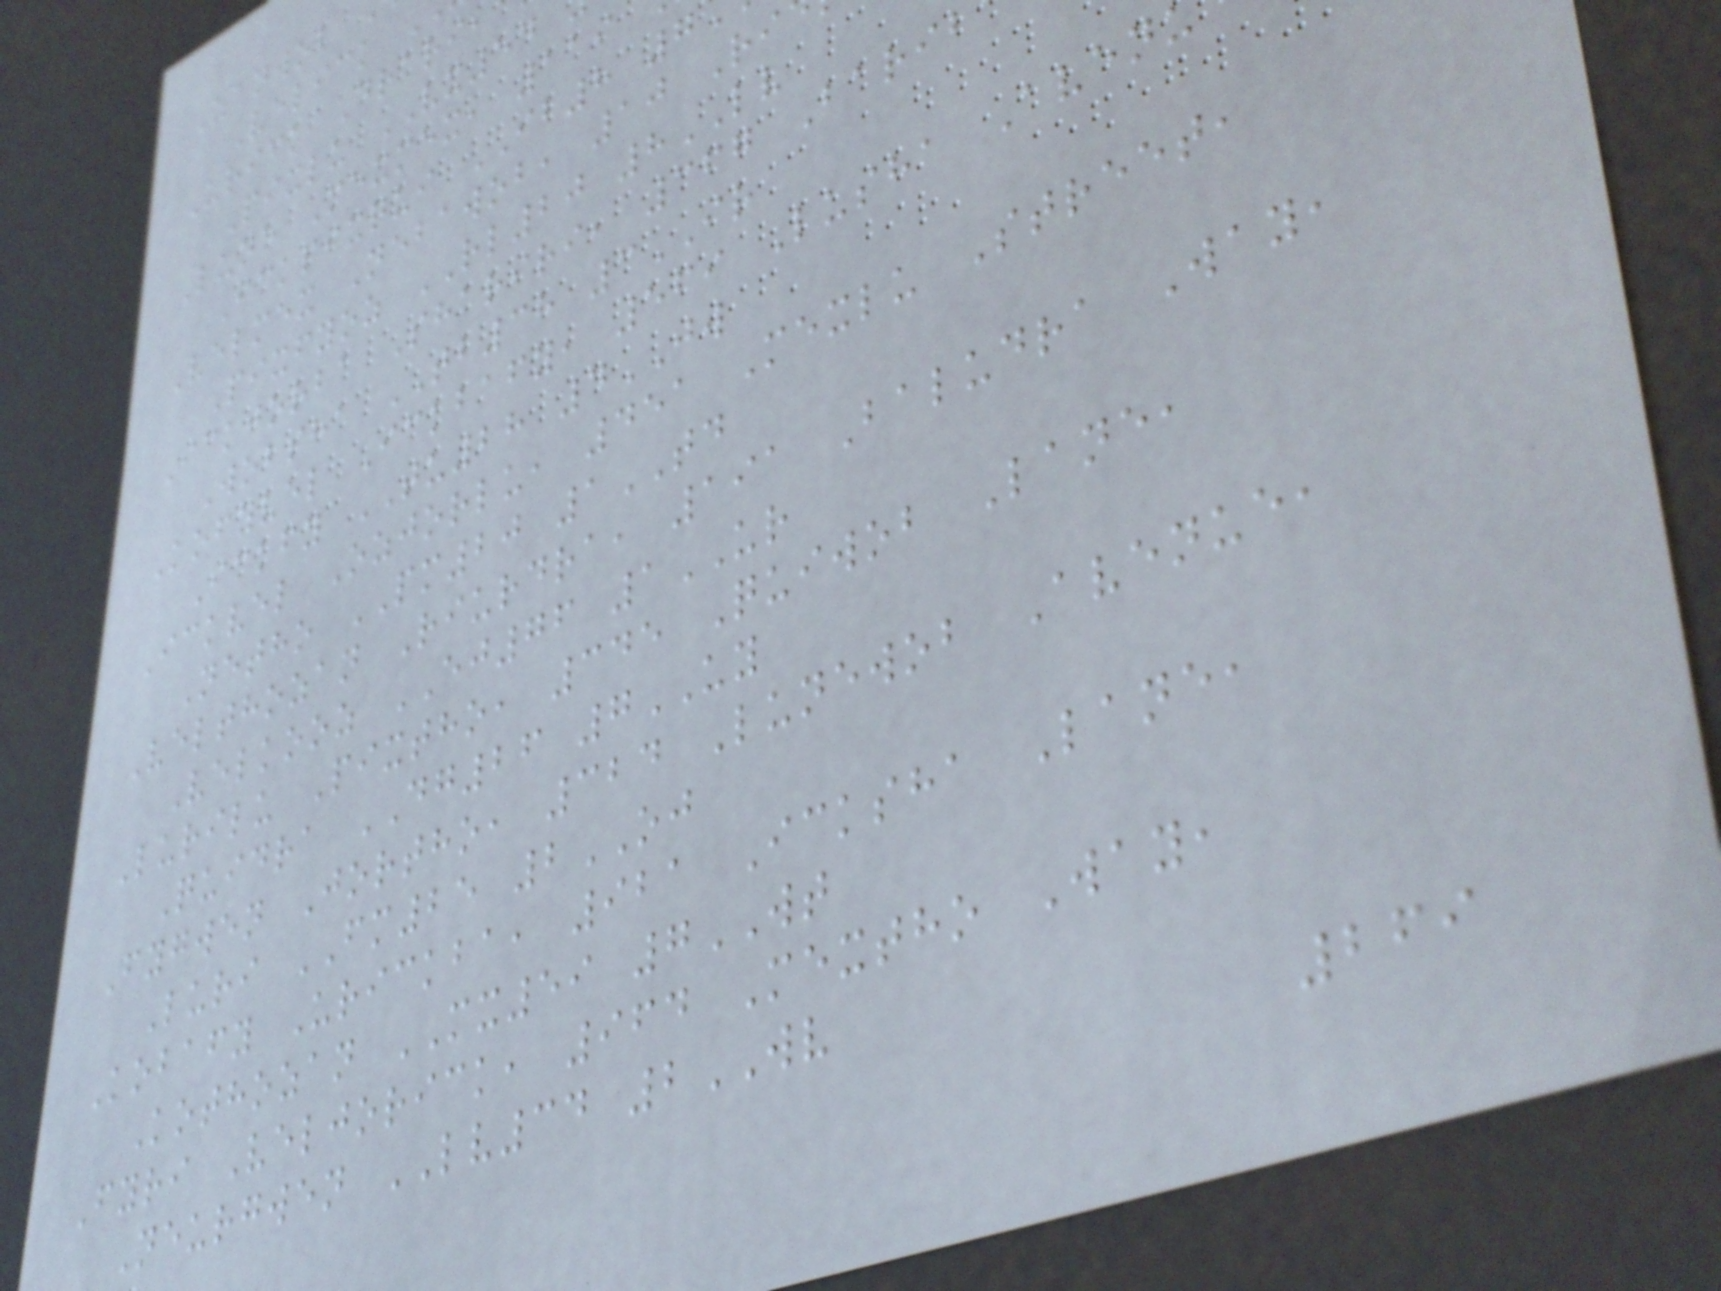Velick
Urick Drari,
Pixlu VX54
Lune Mexmex, 119
Ickpixqui IB8 7
Velmex Nebawob, 10 Ri
Pixfyoz RL20 8LV
Ickjorba Shariri, 367 Barib
Wobsha TB38 3IR
Kofyvel Ickbafy, 569 Lusha Aven
Ickfy TU28 4JW
Ickvel Ozjorlu, 451 Mexlu Street,
Netho PM20 1TD
Velthozan Riurdra, 191 Baludra Way,
Velkooz EJ76 1UR
Lurilu Pixtho, 345 Quiwob Lane,
Quidra DG26 7UY
Fygwen Jortho, 324 Lunewob Avenue,
Luri FM25 2OJ
Kobafy Urickba, 921 Icksha Lane,
Kothozan MX59 7WT
Fyri Veljorick, 964 Mextho Way,
Neurgwen LV34 2WV
269
